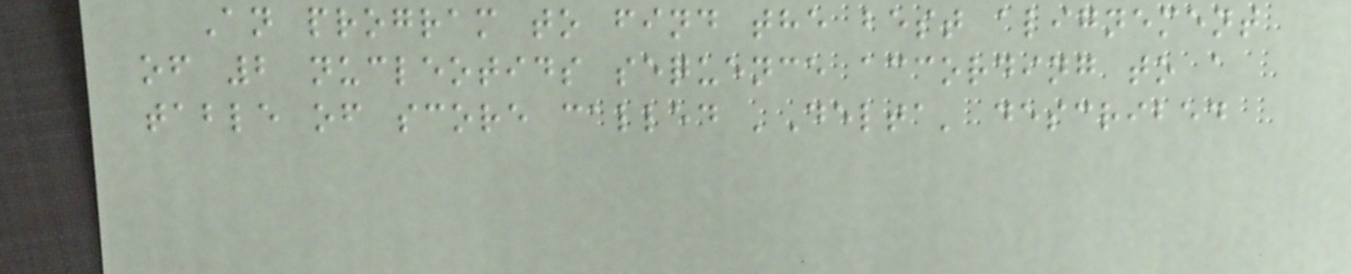An program to find the best alignement
of 2 nucleotids sequence according to a
table of score called 'Delta' described
